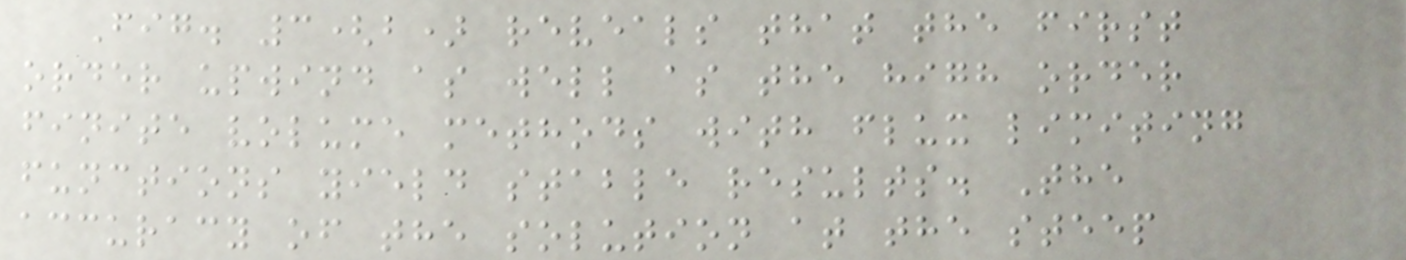Fig. 3(b) reveals that the first
order upwind as well as the high order
finite volume methods with flux limiting
functions yield stable results. The
accuracy of the solution at the steep
